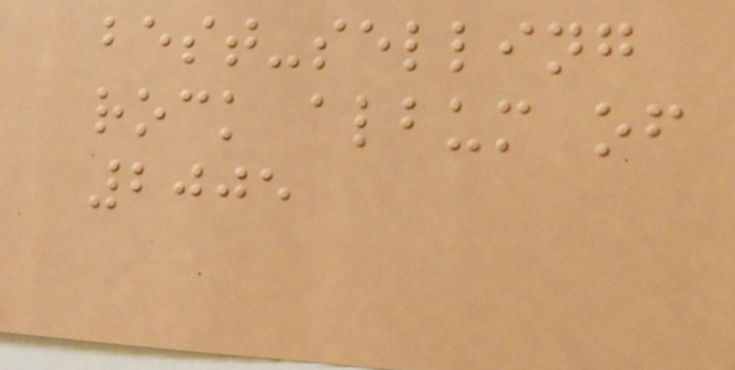best-selling
rock album of
2005
